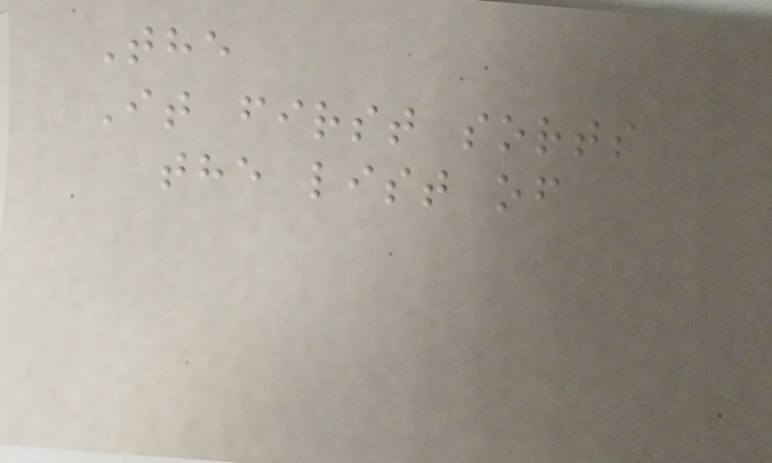The
It first sorts
the list of
